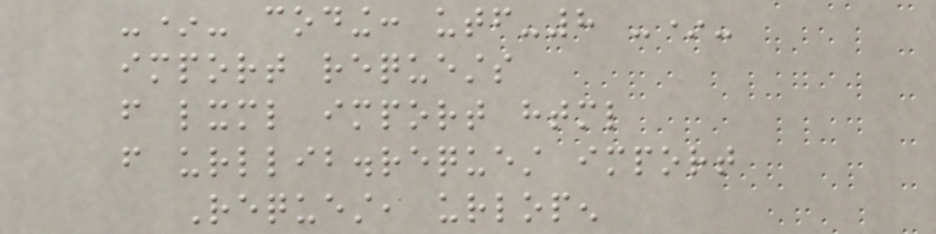-*- coding: utf-8 -*-
import requests
from lxml import html
from urllib.request import
Request, urlopen
